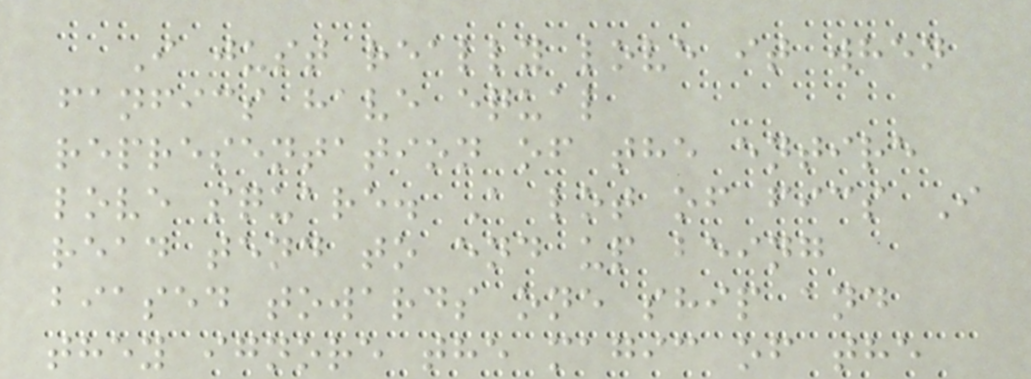I just really love it when
fanfics have equal
representation of the entire
love square. A lot of fics I
read tend to end up being
biased towards one ship and
they ignore the magic of the
